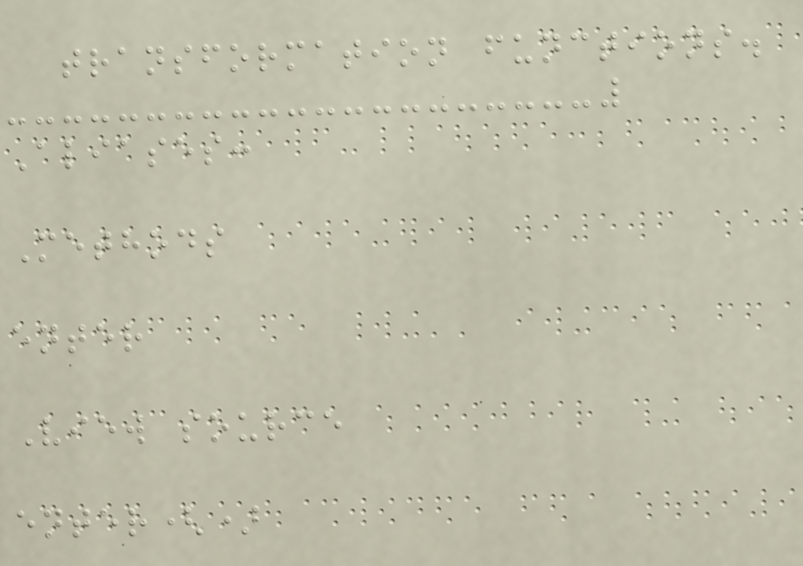transformation functions.
Aliases:
Methods
enter
View source
enter()
